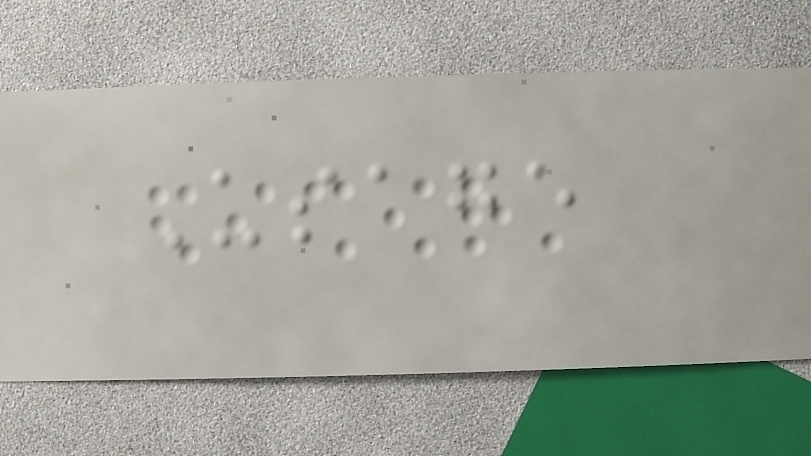Usage
